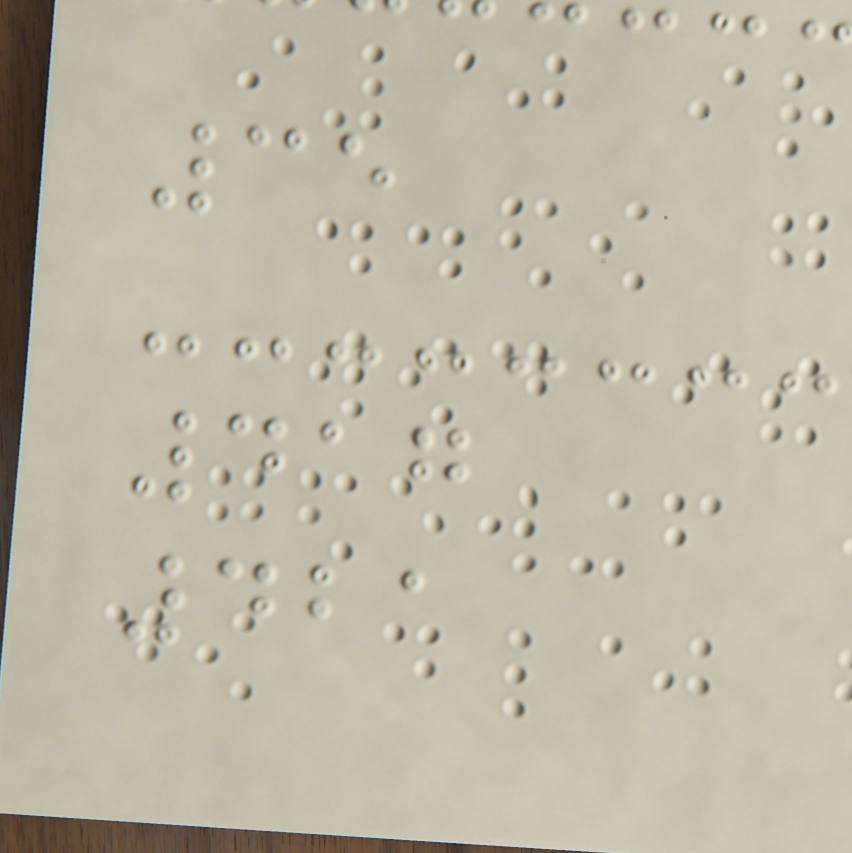35
417
421
